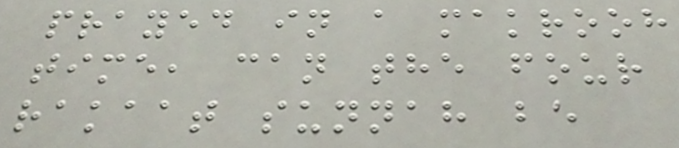prayed in a makrooh
time, can the four
rakaat sunnah be
